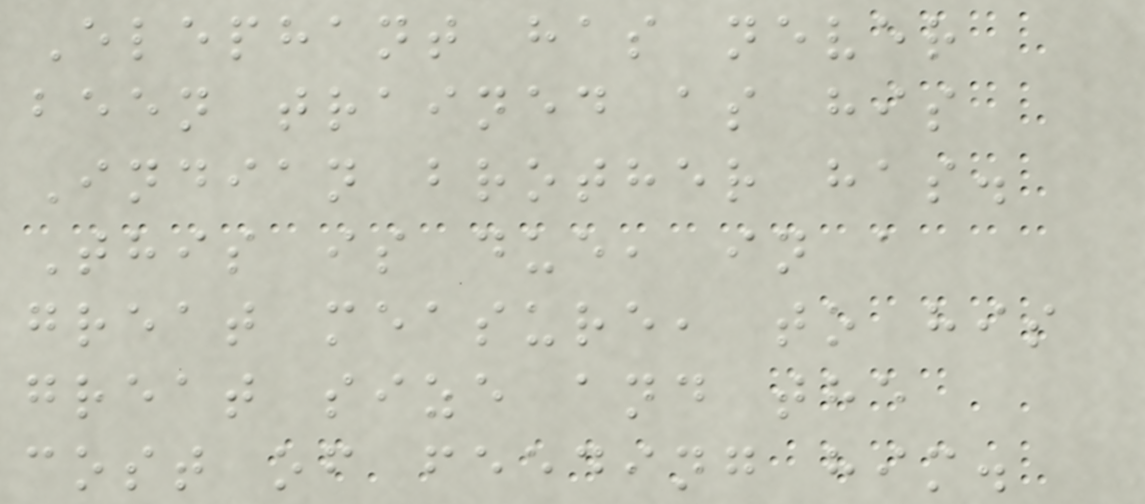Elephant has never
been trained as his
Indian brother has.
This is due, in a
great measure, to his
great size and the
cost of feeding him.
